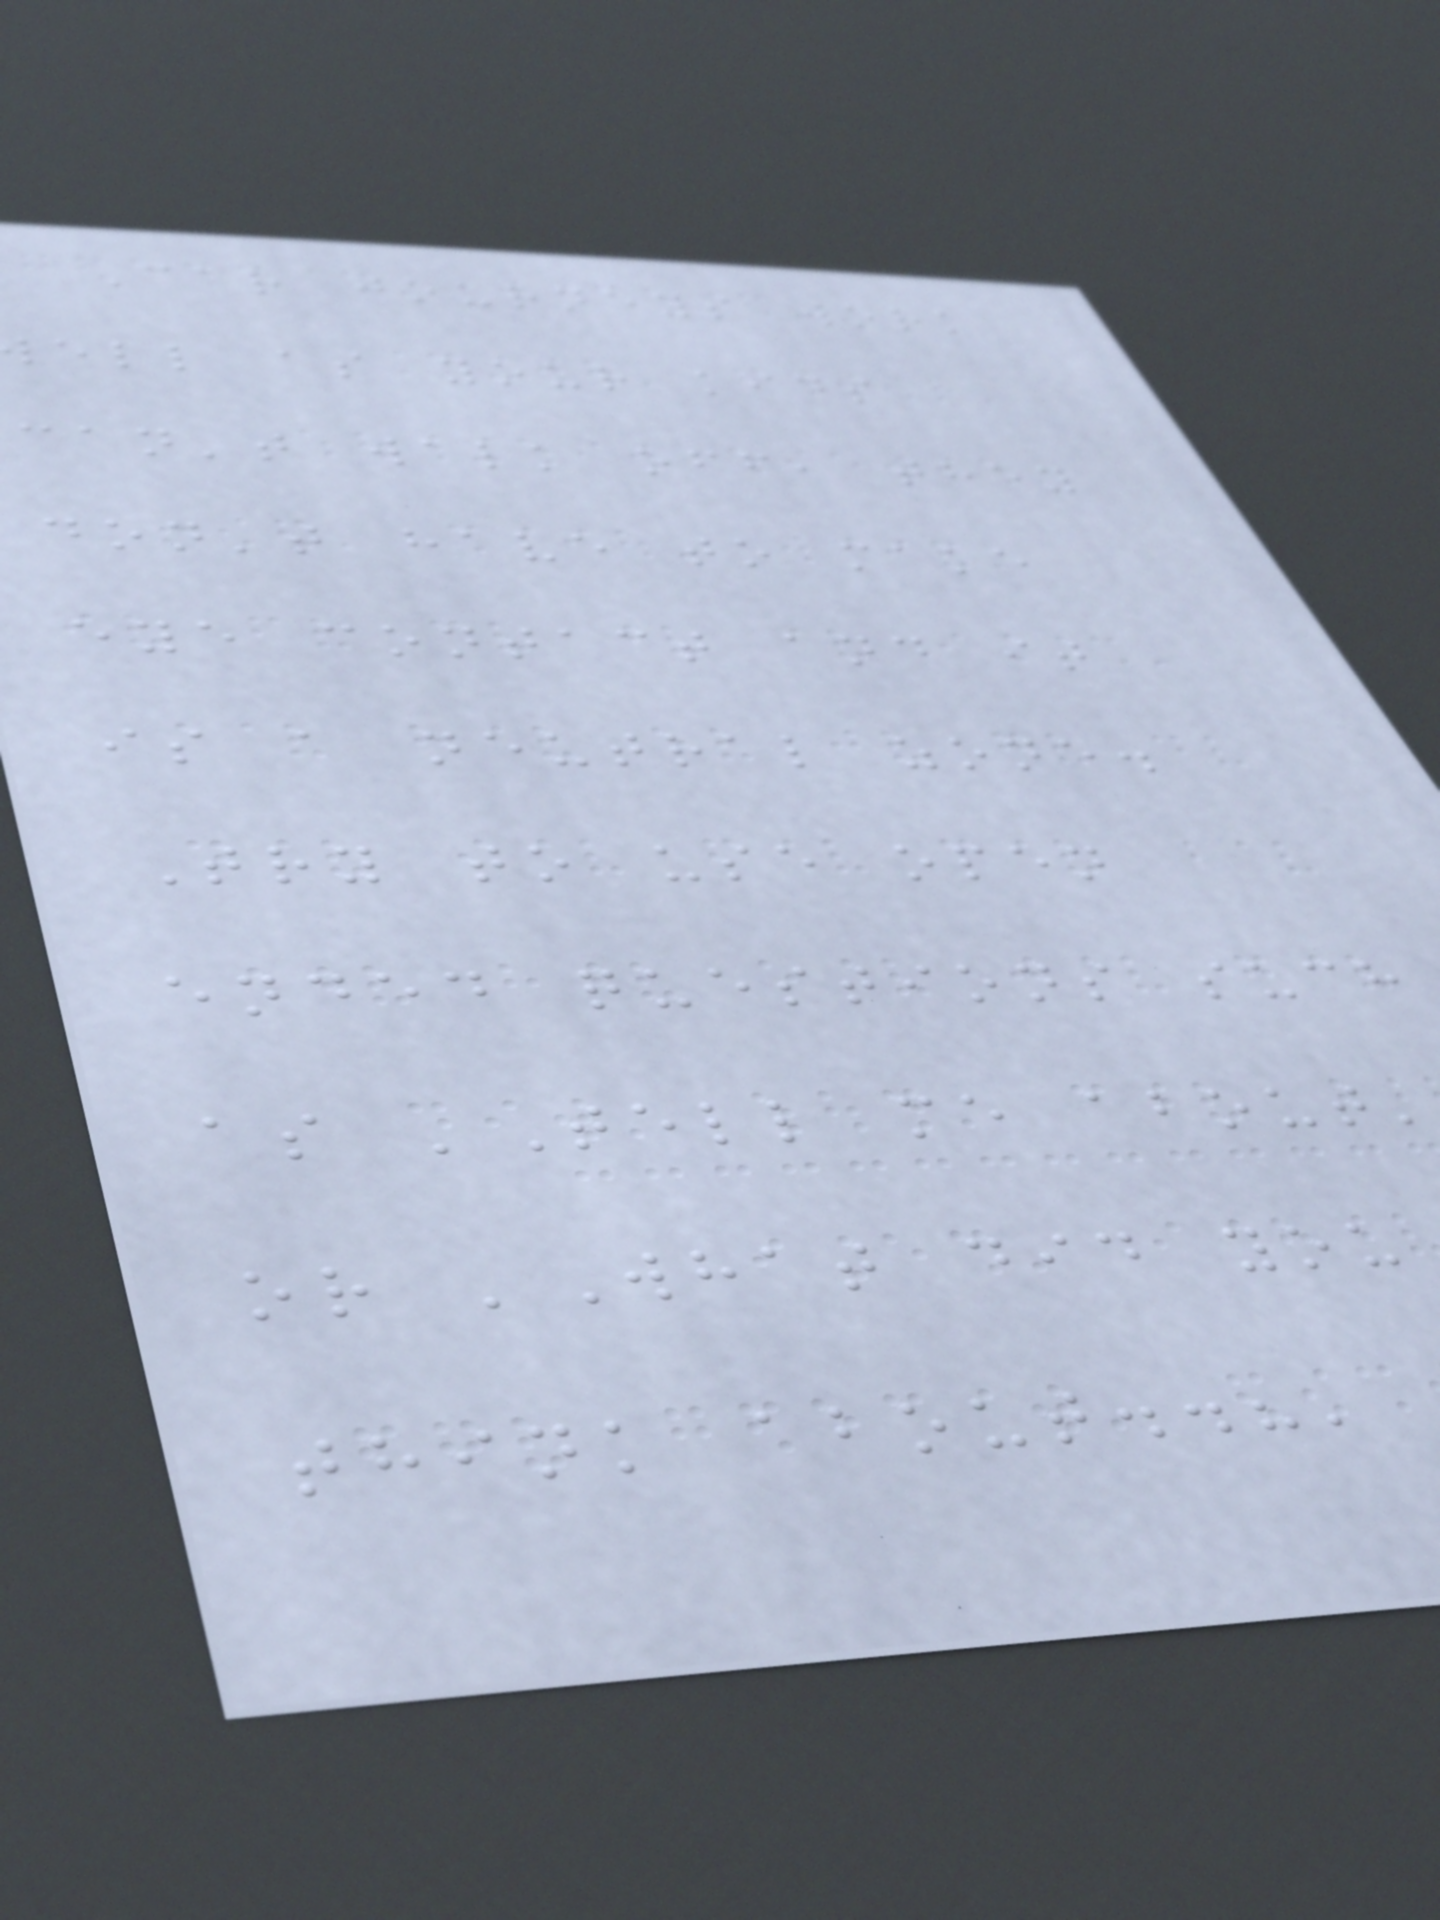Car journeys work
ell as your kids
can't walk off, they
don't have to make
eye contact and it
is a neutral zone.
Try to use open
ended questions such
as 'Tell me about'
or 'What did you
think about..?'
